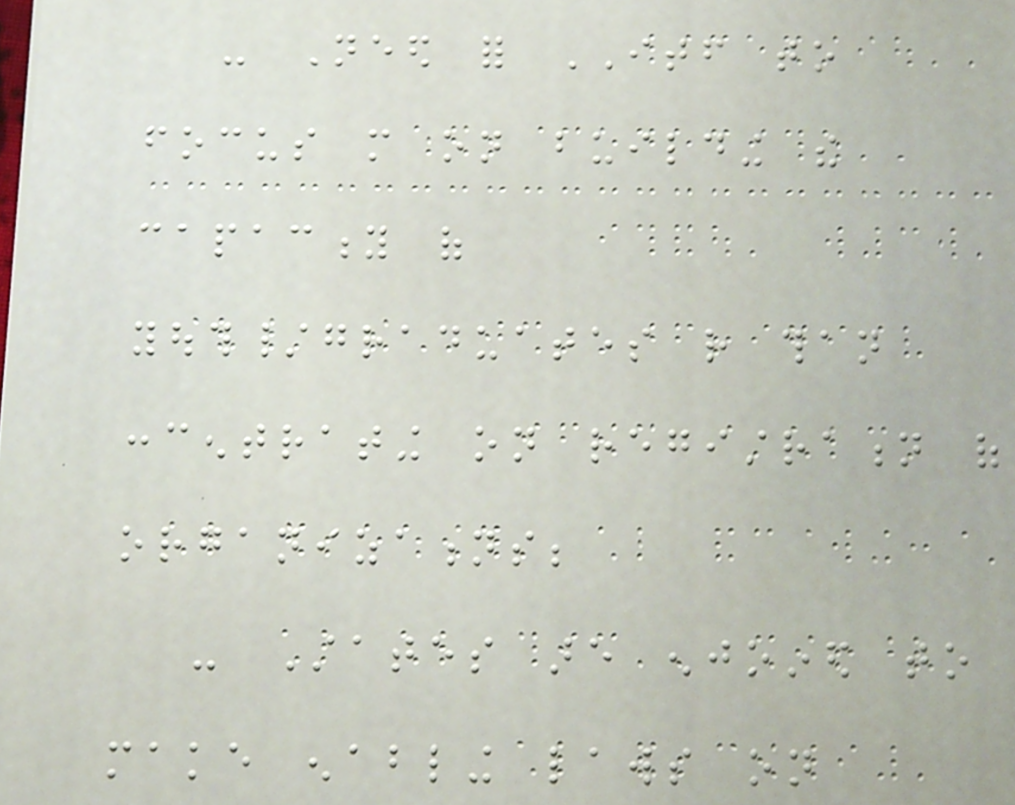- Need for ITF to
focus more on building the
capacity of
youth/graduates rather than
concentrating on registration of
organizations;
- States are enjoined to
make enabling laws on
